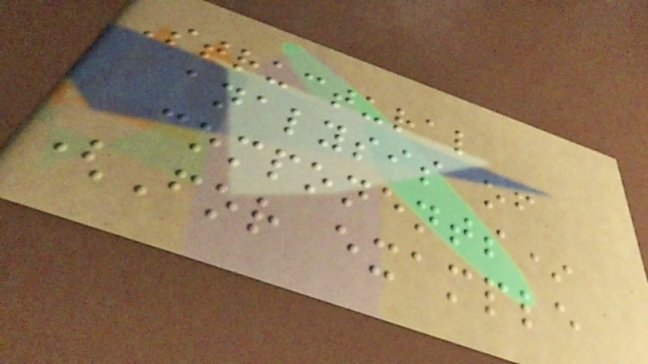Structural
analysis of
components*
(For example
